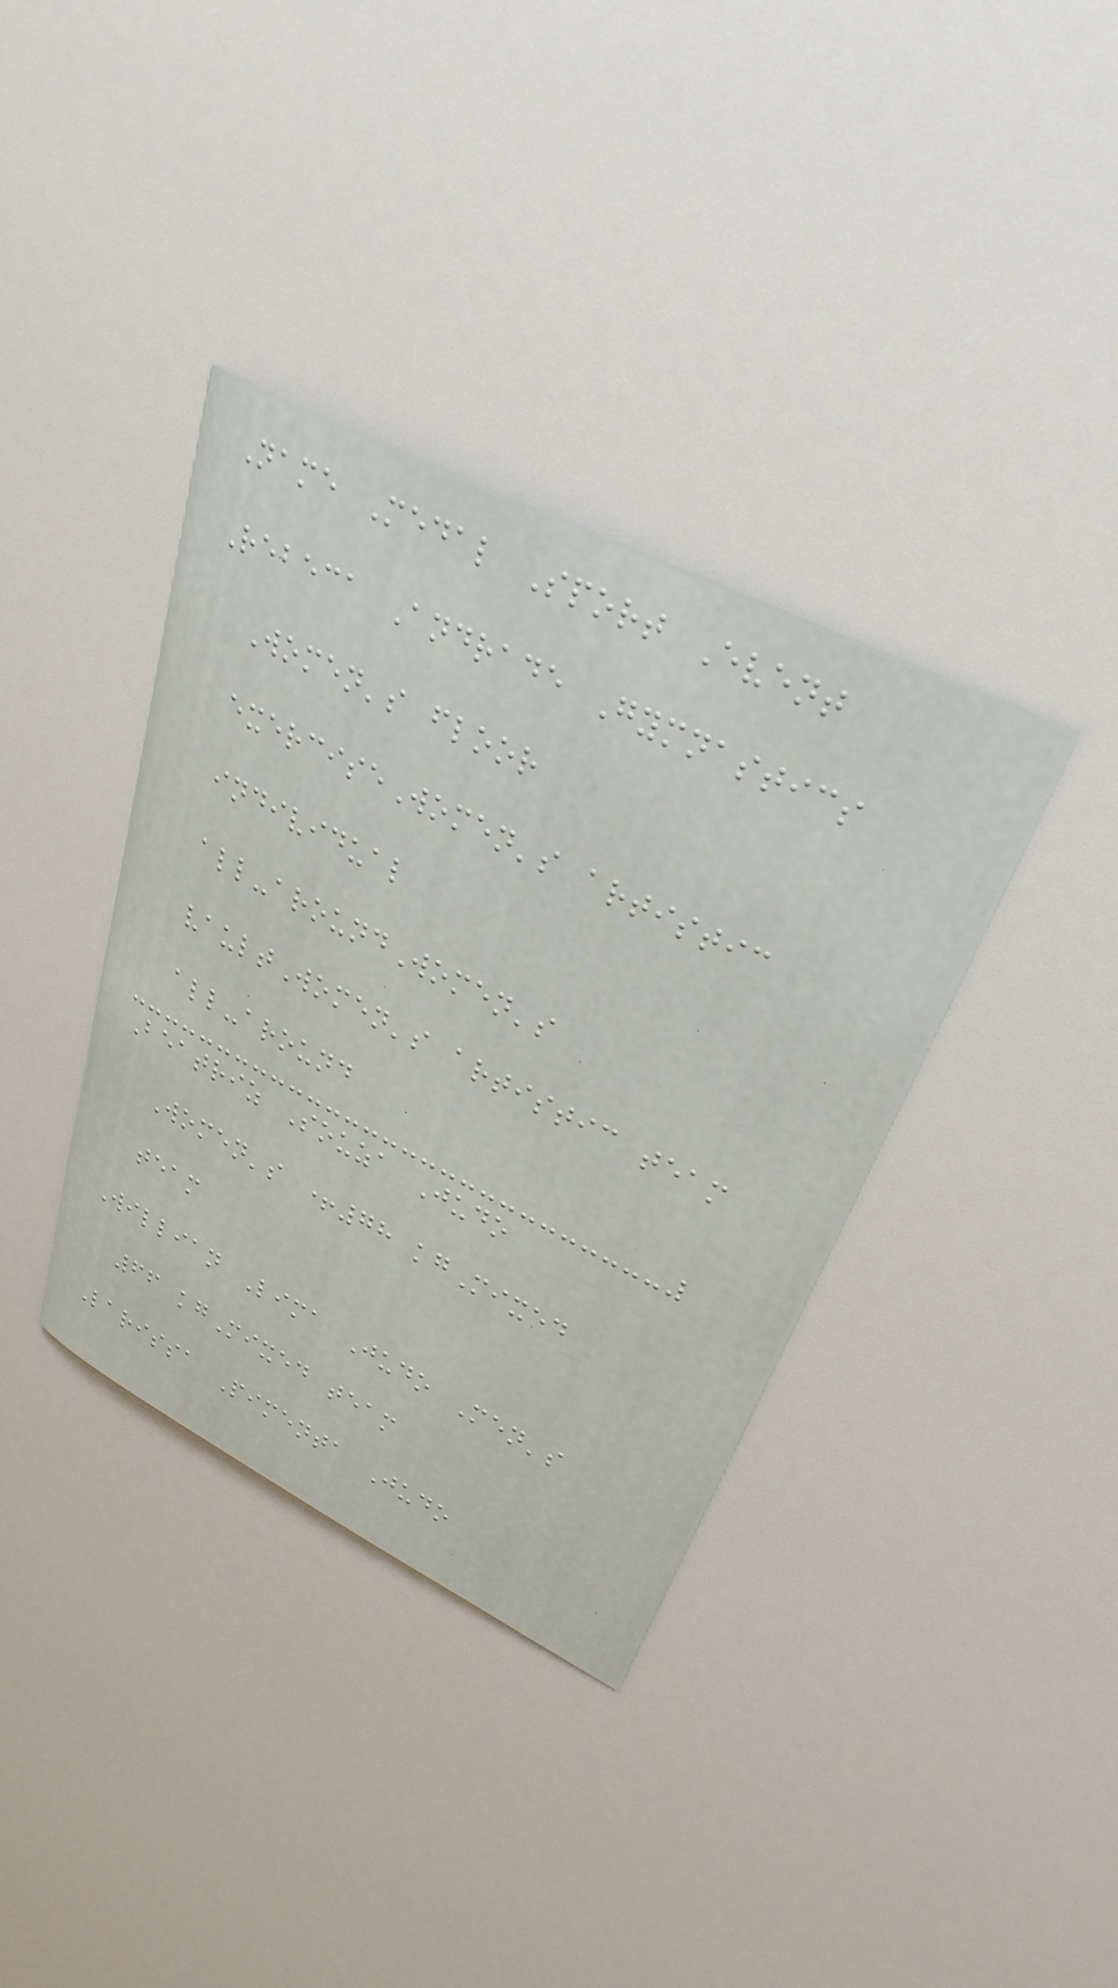Name Medal Sport Event
Rebeca Andrade Gymnastics
Women's floor
exerciseWomen's artistic
individual
all-aroundWomen's
vaultWomen's artistic team
all-around
Beatriz Souza Judo
Women's +78 kgMixed
team
Willian Lima Judo Men's
66 kgMixed team
Larissa Pimenta Judo
